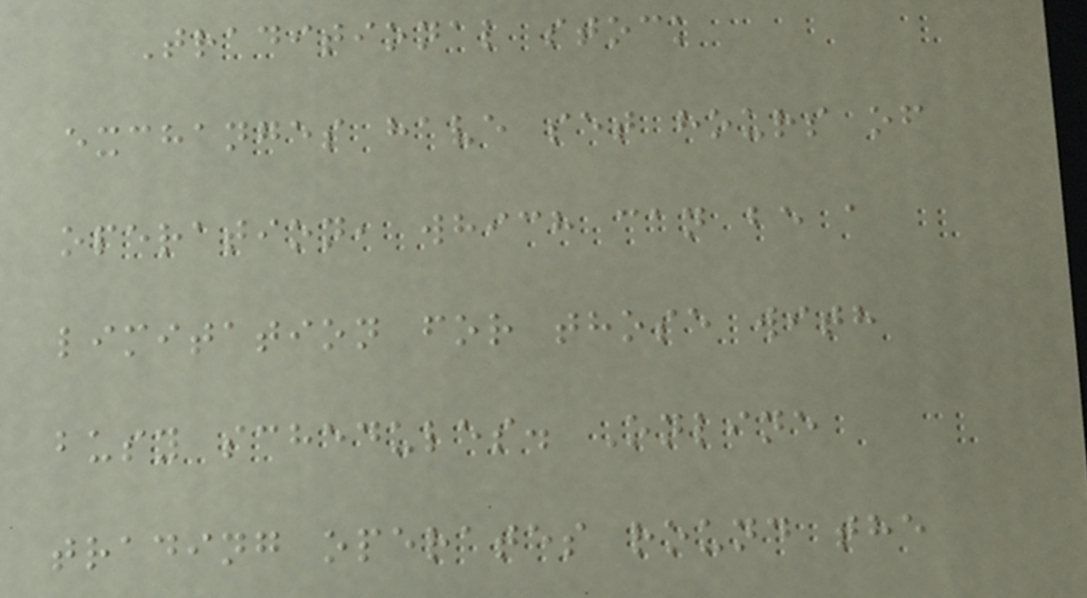Traditional stock
exchanges have set hours of
operation, which can be a
limitation for those with
busy schedules. Online
trading operates round the
